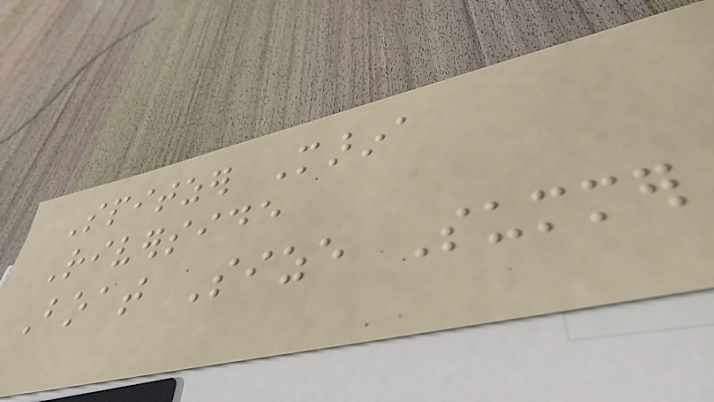Spitzer Marina
Riverside
Boat Size Summer
